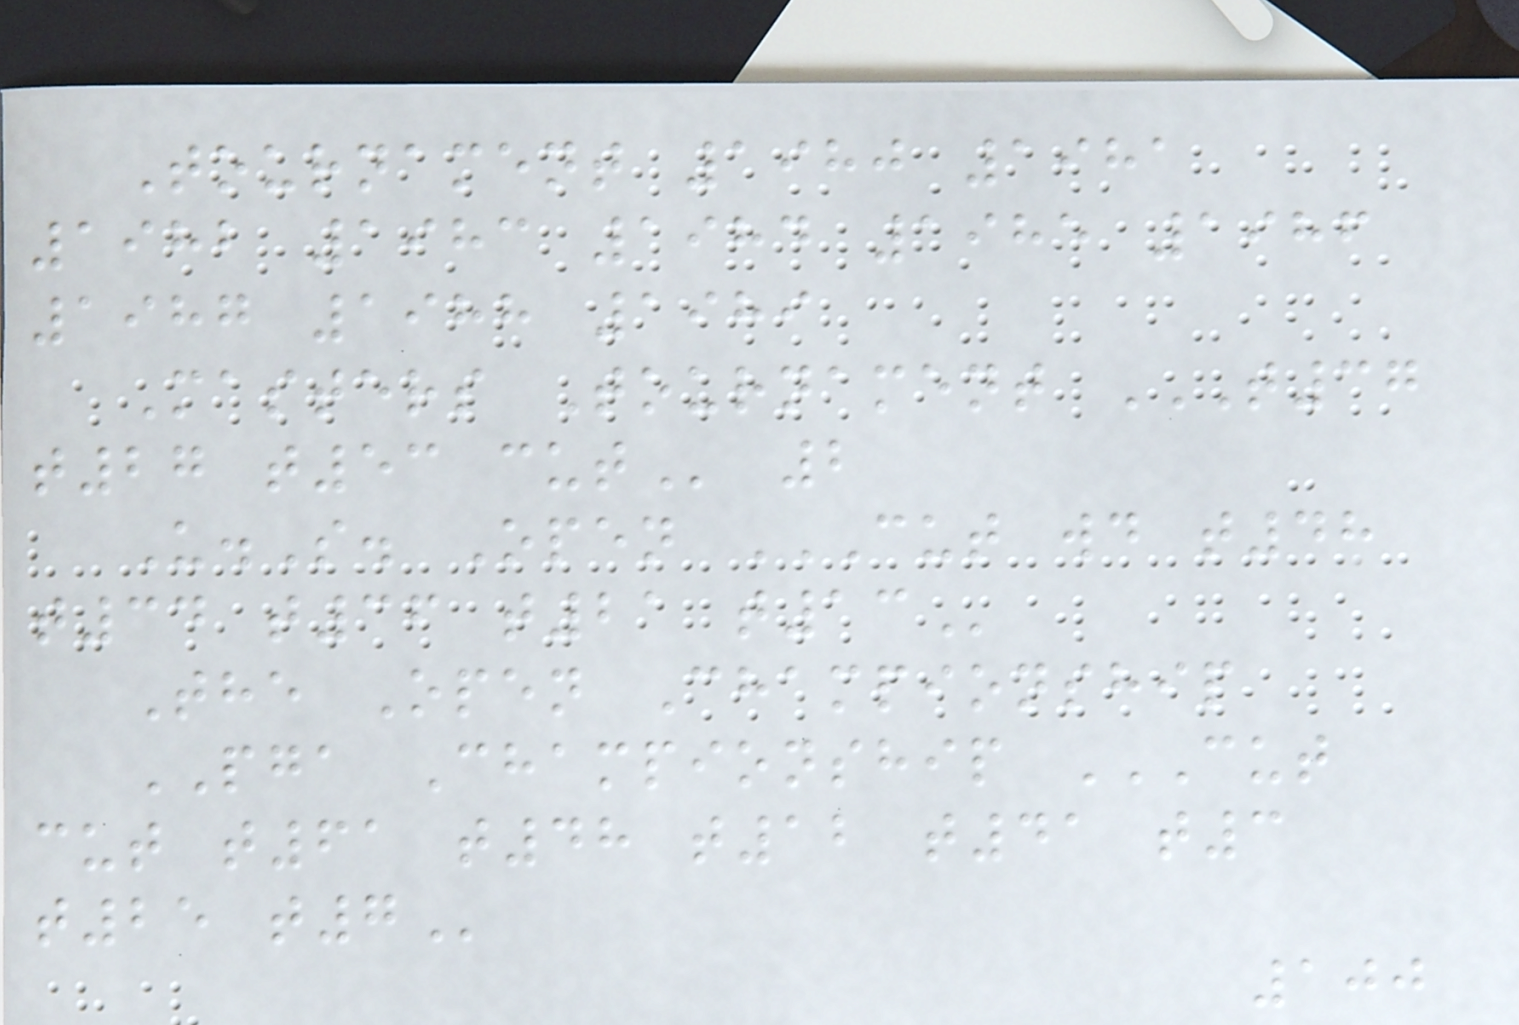Tournament 1980 1981
1982 1983 1984 1985 1986
1987 1988 1989
Masters Tournament T37
T27 T53 CUT 2
U.S. Open CUT WD T48
T34 T36 T21 T13
The Open Championship
PGA Championship CUT
CUT T61 T48 T12 T41 T3
T25 T7
100
